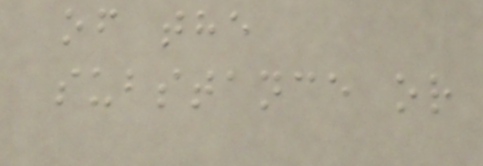of the
substance or
